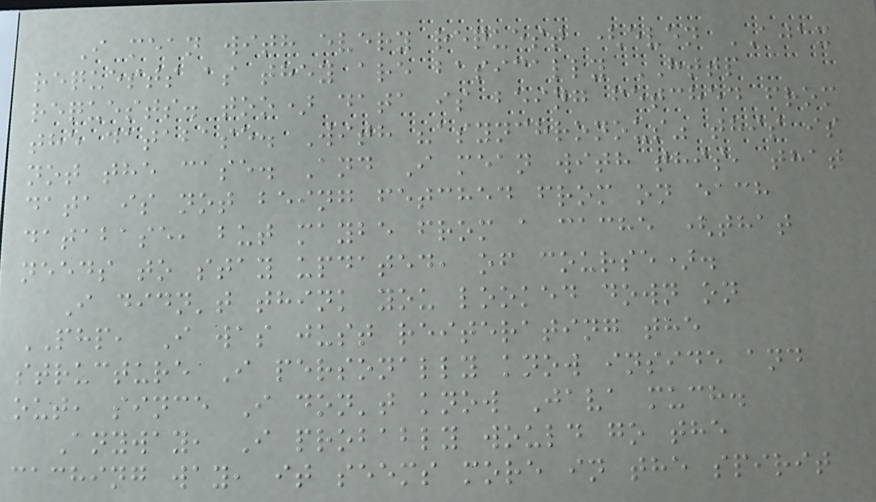I mean with every request (even AJAX
requests as they are basically HTTP
requests. too) data is being fetched from
the database. With "asynchronous" this is
not the case. And I mean with this, that
data is not being fetched from on each
database, but maybe from a cache (that
needs to stay updated, of course).
I didn't think you looked down on
PHP, I was just reiterating the
structure I personally know inside and
out, since I don't know Java much.
Anyway, I probably would go the
caching way, it seems more in the spirit
